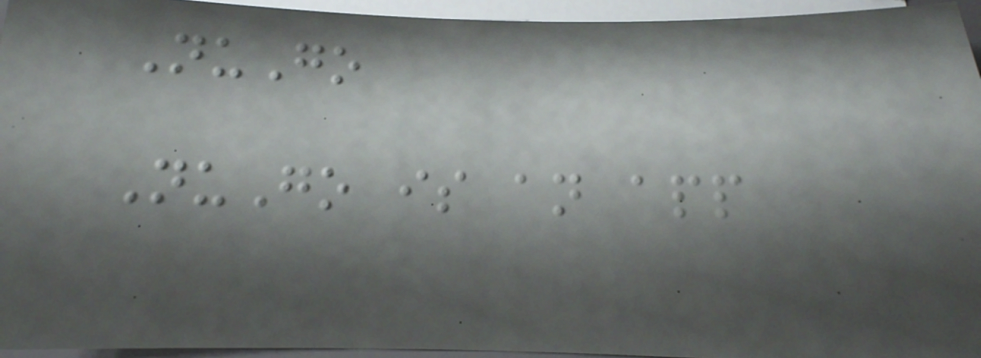NuGo
NuGo is an app
